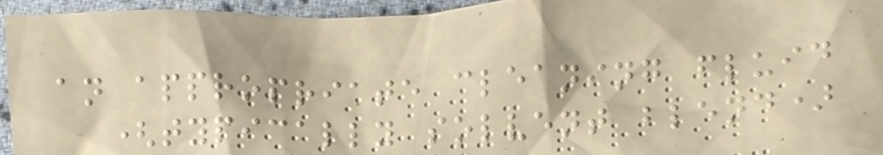an appropriate cleaning fluid
(typically solvent blend)
